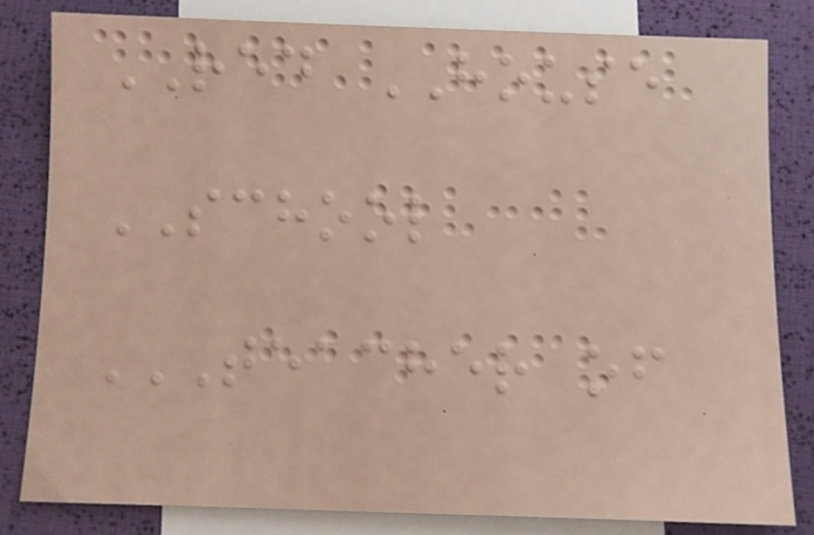RED HOUSE
SCHOOL
TEACHER OF
